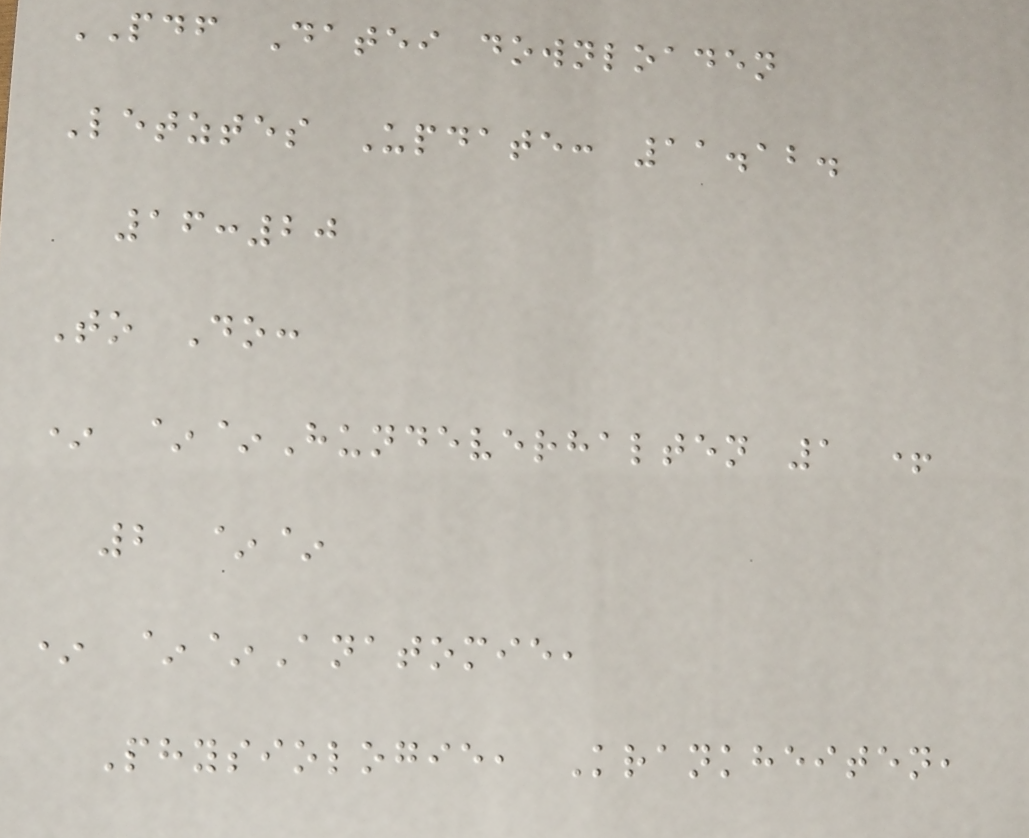PDF Datei downloaden
Letztes Update: 11.12.
16:20
To Do:
* ~~Hundeverhalten 1 +
2 ~~
* ~~Anatomie,
Physiologie, Krankheiten,
